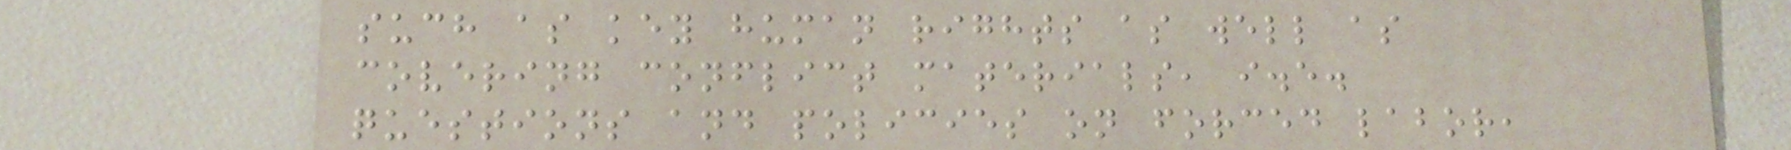such as key human rights as well as
covering conflict materials, i.e.
questions and policies on forced labor,
